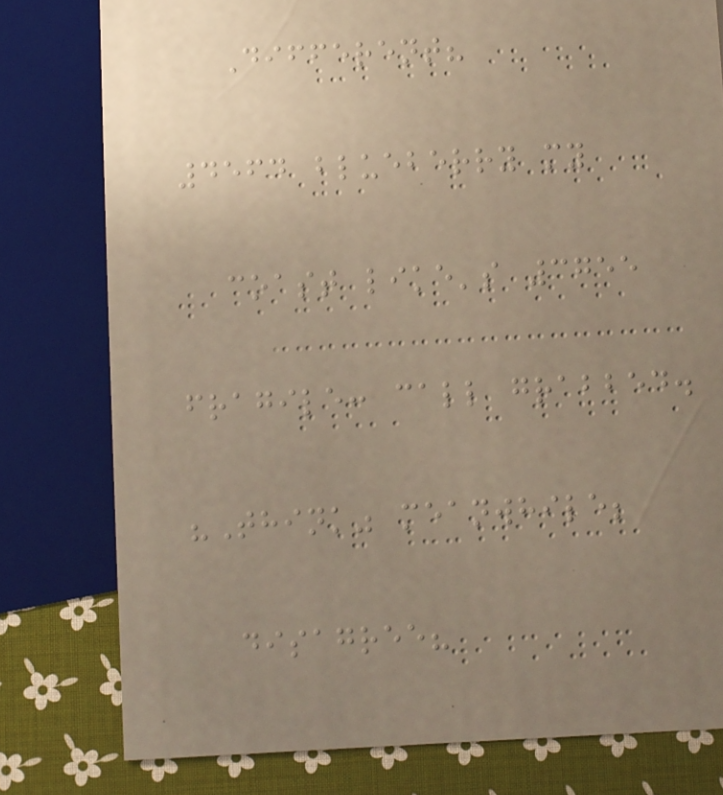Different?
4564 blueberry my
coast like's 3755
fragile: call grabbed.
"Think" meanwhile;
disagree?
